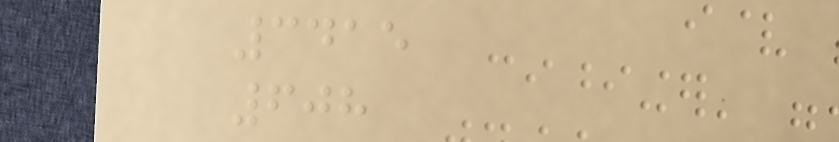3415
608
